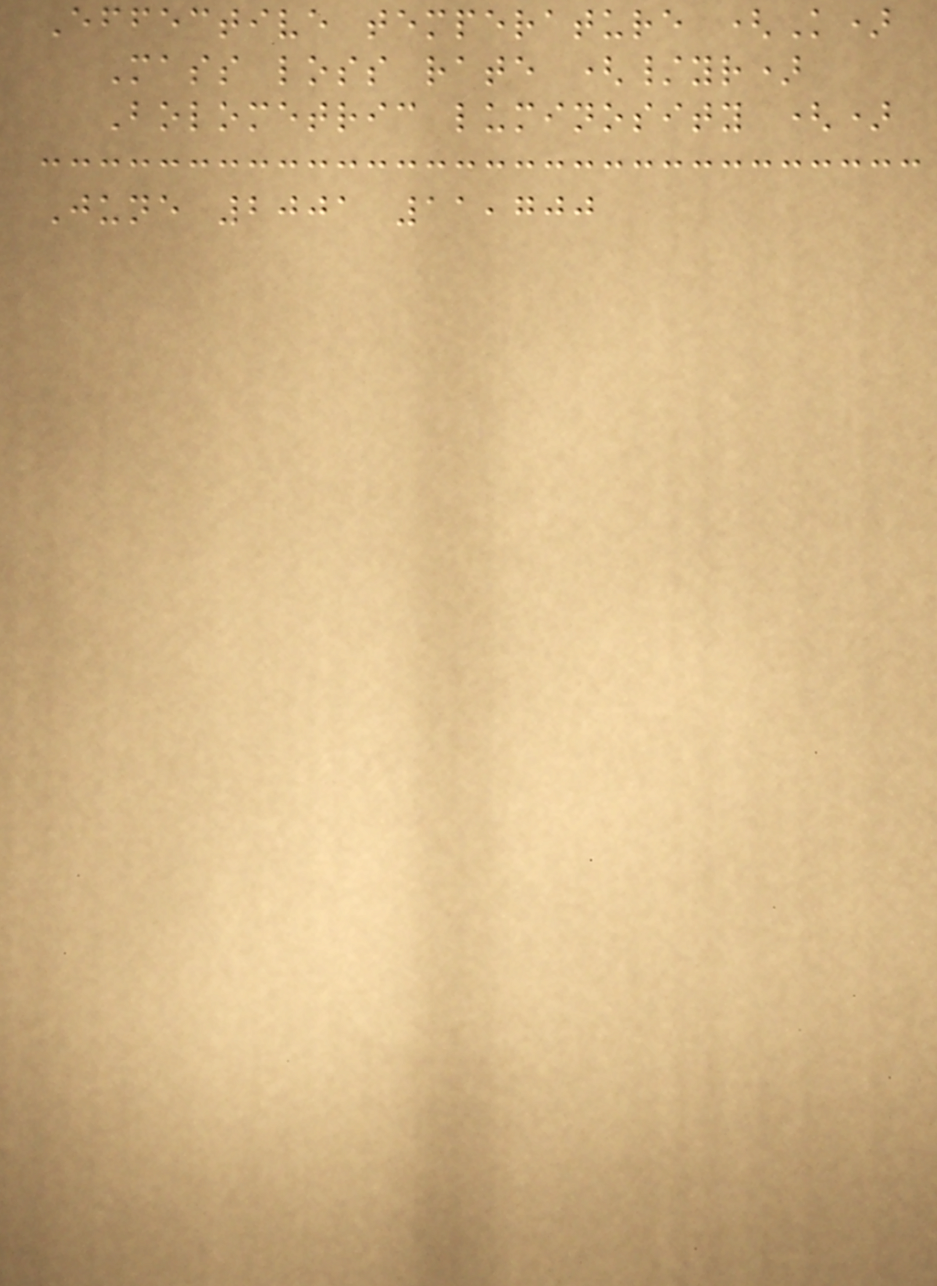Effective temperature (K)
Mass loss rate (/yr)
Bolometric luminosity ()
June 2001 11,700
